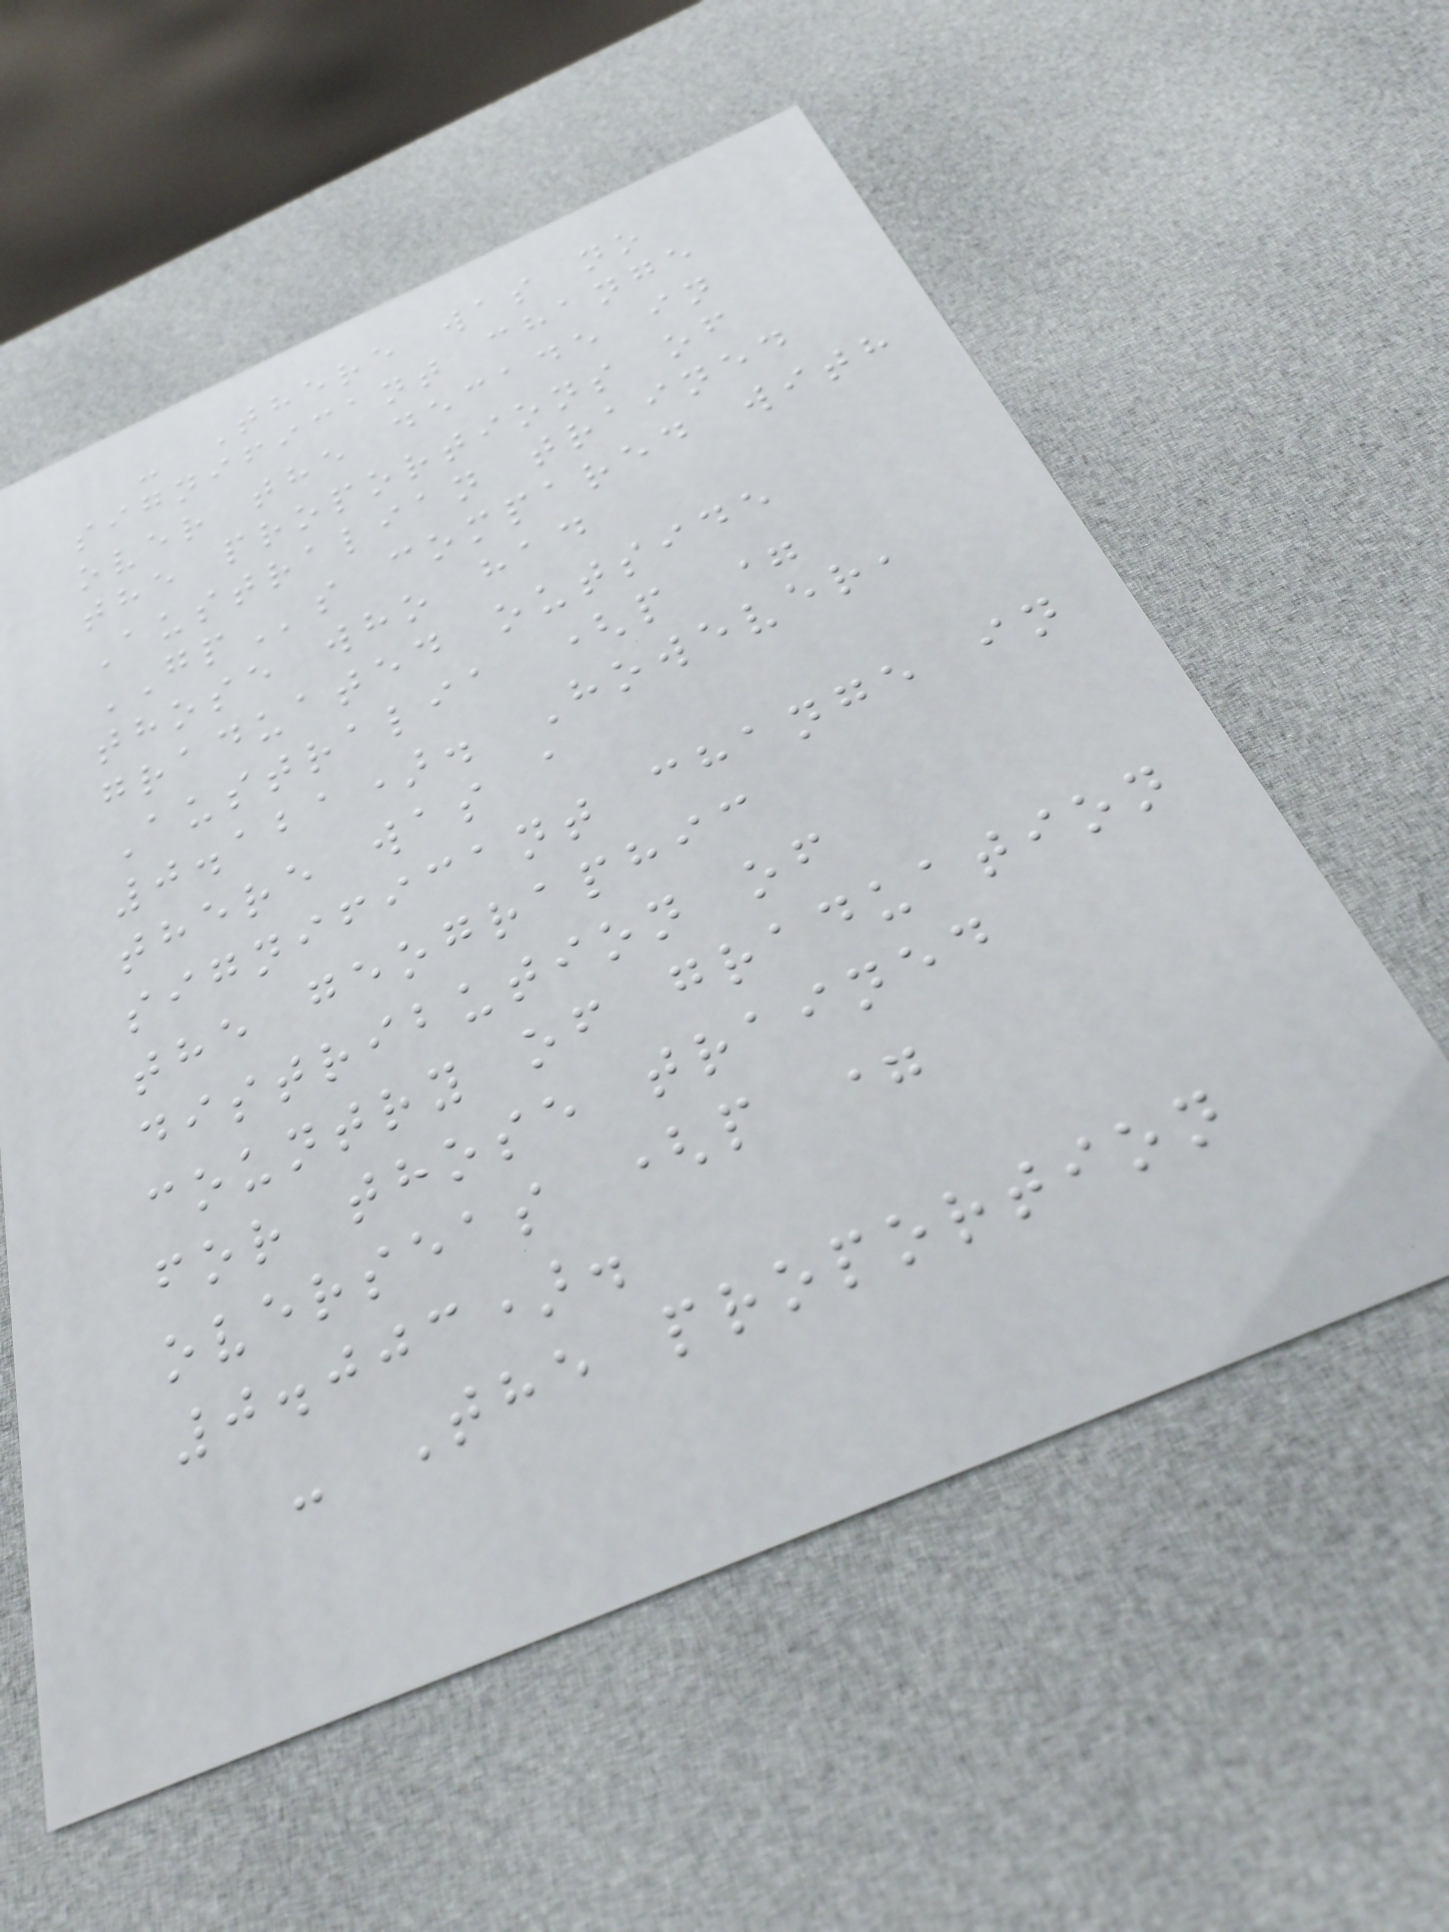- There was no
significant change
over the decade in
the proportions of
Australian trained
GPs compared with
those who had
graduated outside
Australia (p =
0.121). However,
there was a
significant change in
the geographic
distribution of
country of graduation
for those trained
overseas (p =
0.003).
- The proportion
